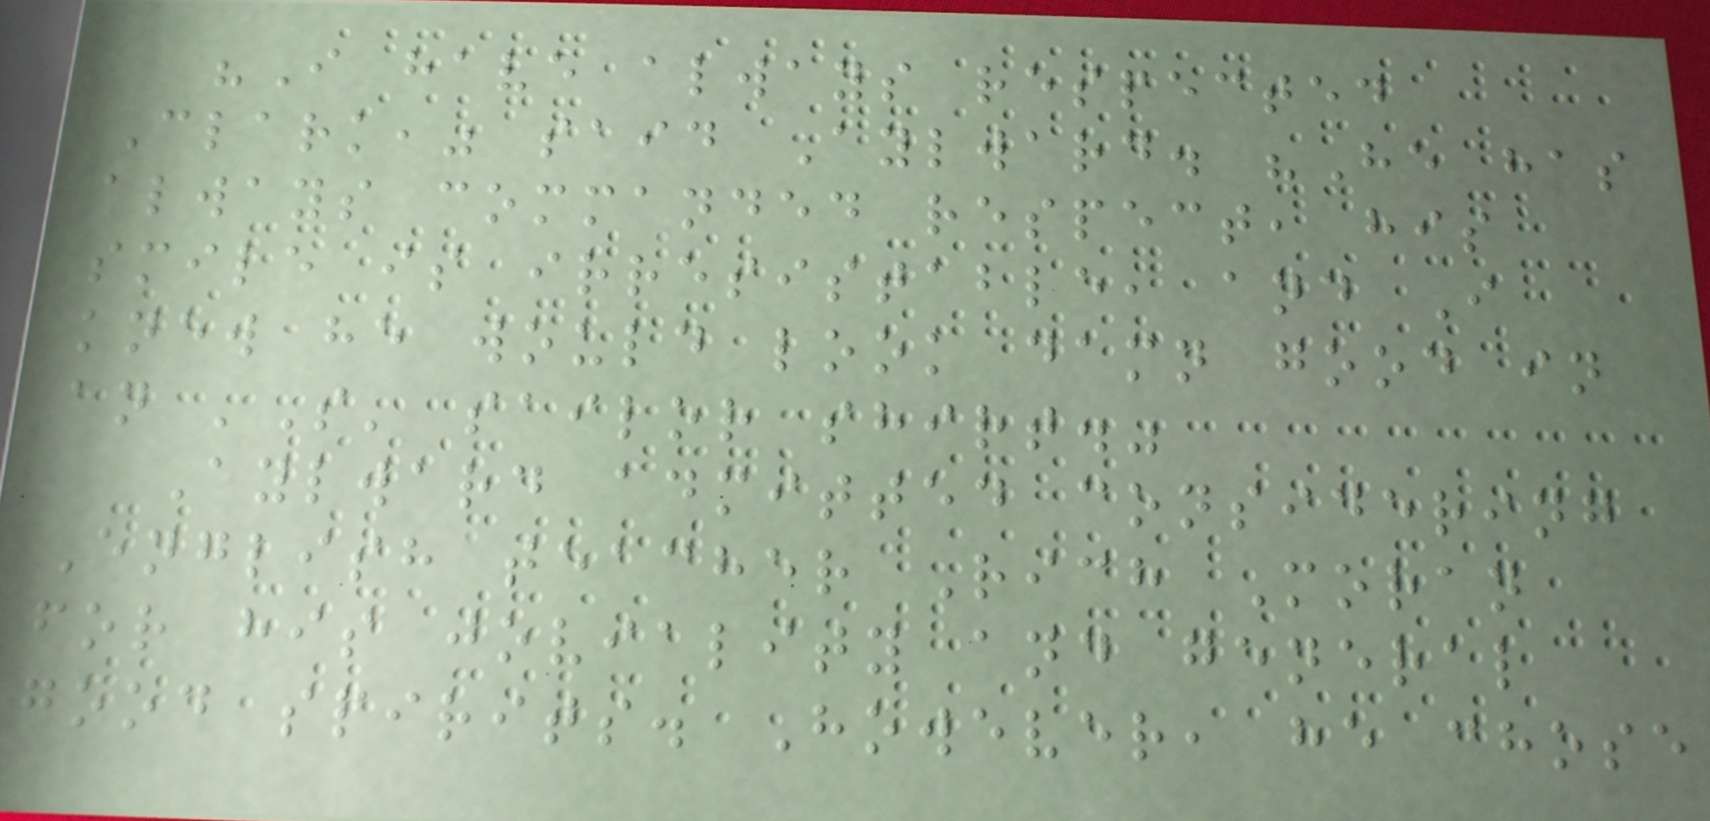"I have always respected
Clark," said Aylward. "He has
always commanded respect, his
smile is irresistable, and I
knew he would look damn good in
an 'S' sailor shirt."
Aylward admitted considering
English teacher Rich Moran
for his joviality and general
good spirits. However, he chose
